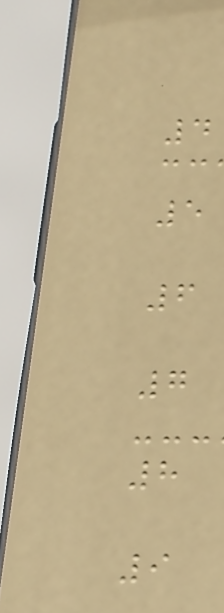4
5
6
7
8
9
